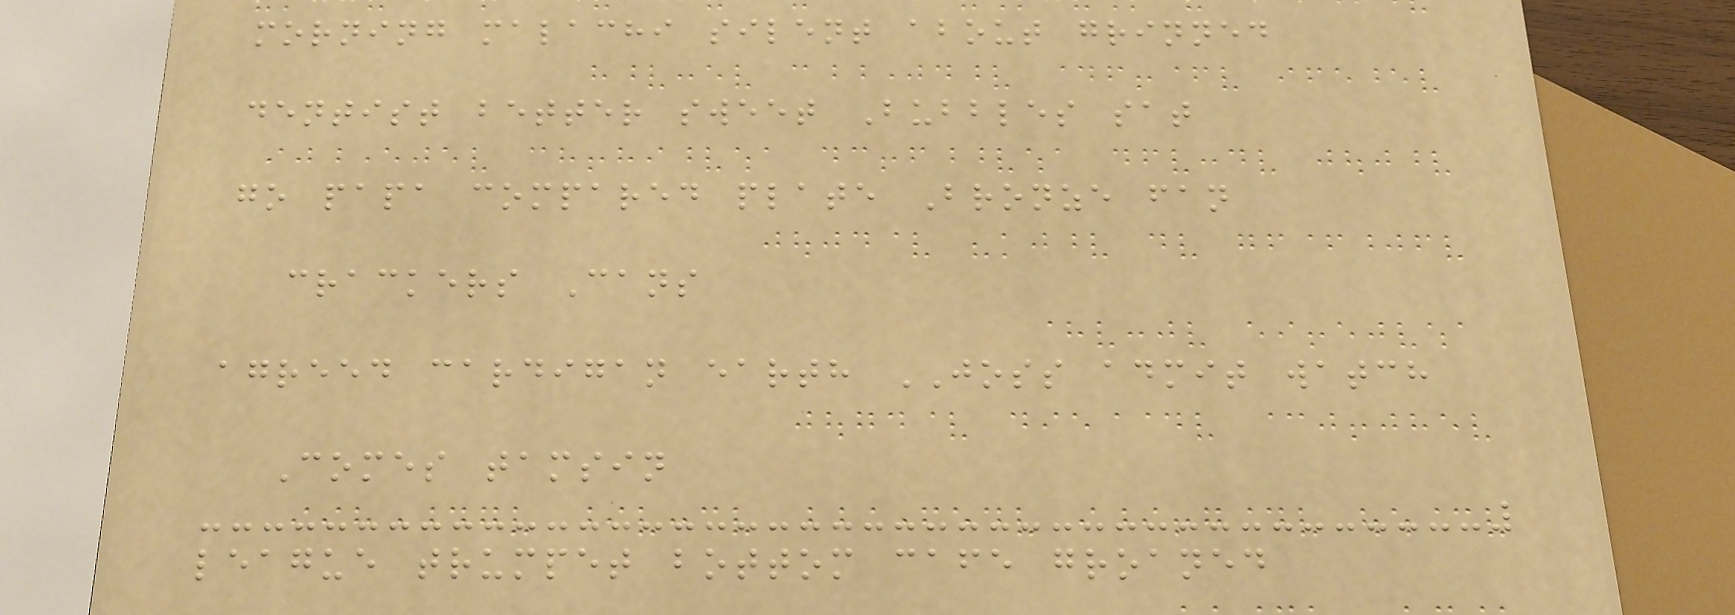morning malachi silent about grinned
dentist better sweet Bubbles sat
go papa compared plate Bronze fan
crackers Cans
agreed cardigan earth JOSS admit watch
Comes tamsin
league trumpet bottom cafe groaned
